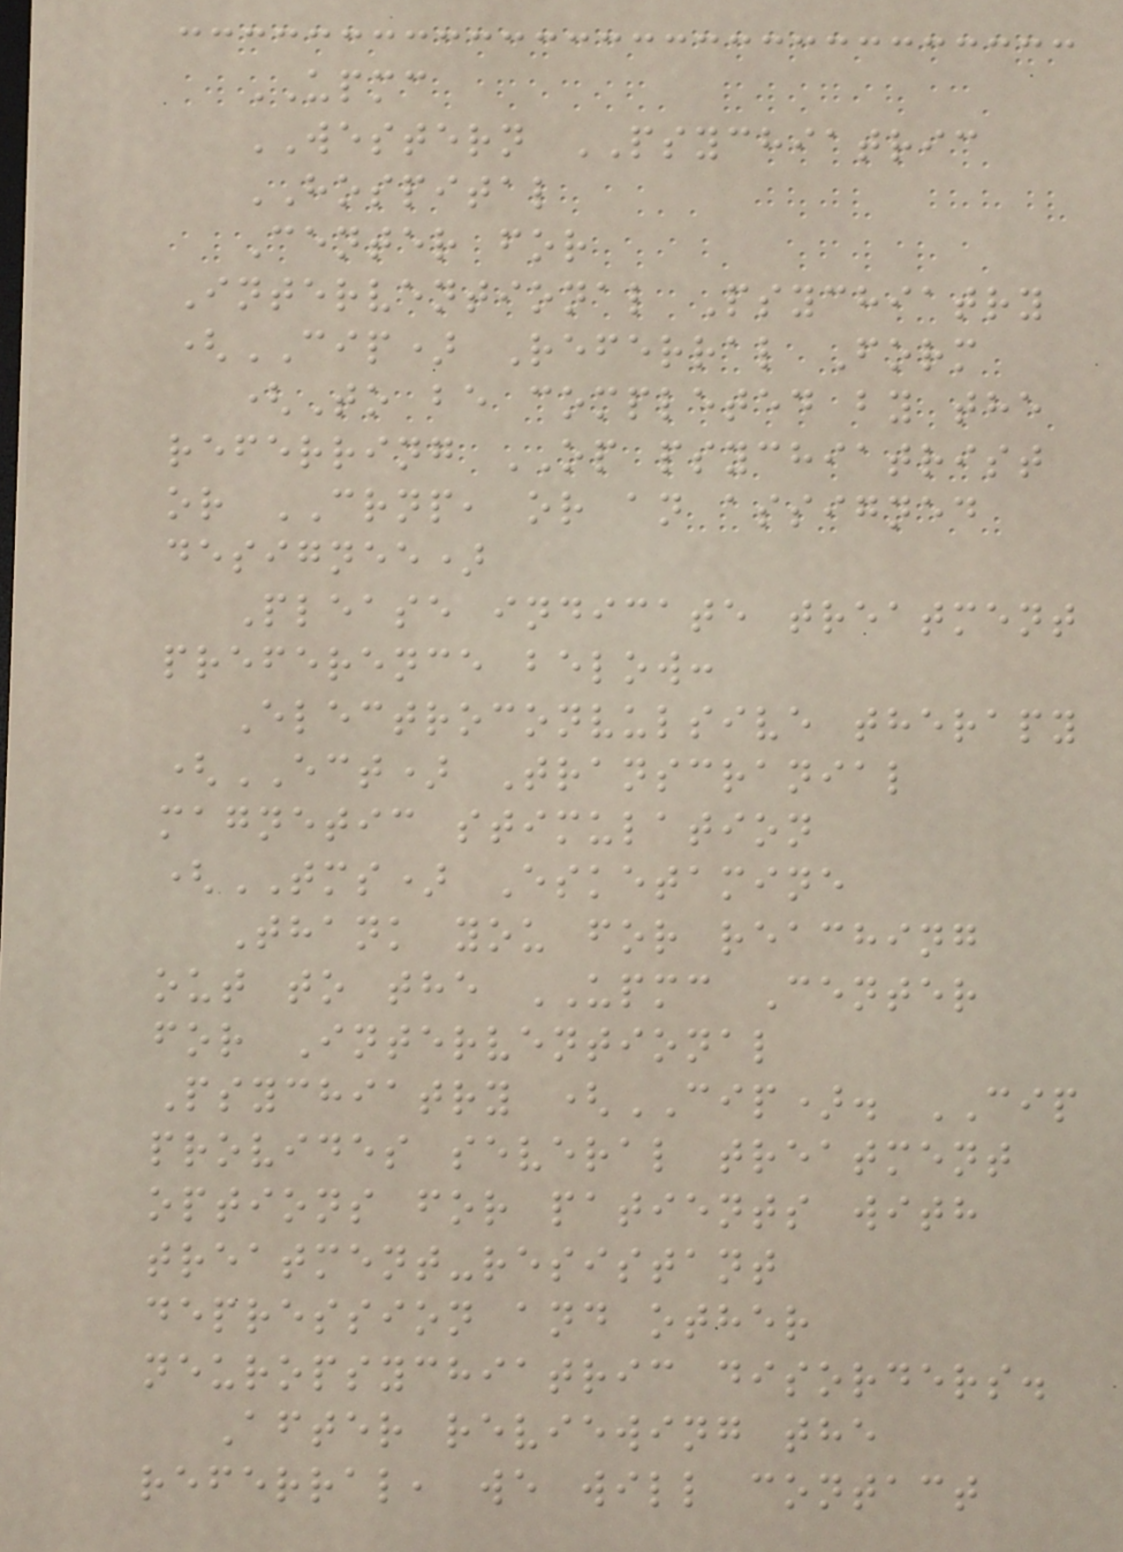UPMC
WESTERN PSYCHIATRIC
HOSPITAL
Center for
Interventional Psychiatry
(CIP) Referral Form
(To be completed by the
referring OP psychiatrist
or CRNP, or an assigned
designee)
Please indicate treatment
preference below:
Electroconvulsive therapy
(ECT) Transcranial
magnetic stimulation
(TMS) Esketamine
Thank you for reaching
out to the UPMC Center
for Interventional
Psychiatry (CIP). CIP
provides several treatment
options for patients with
treatment-resistant
depression and other
neuropsychiatric disorders.
After reviewing the
referral, we will contact
